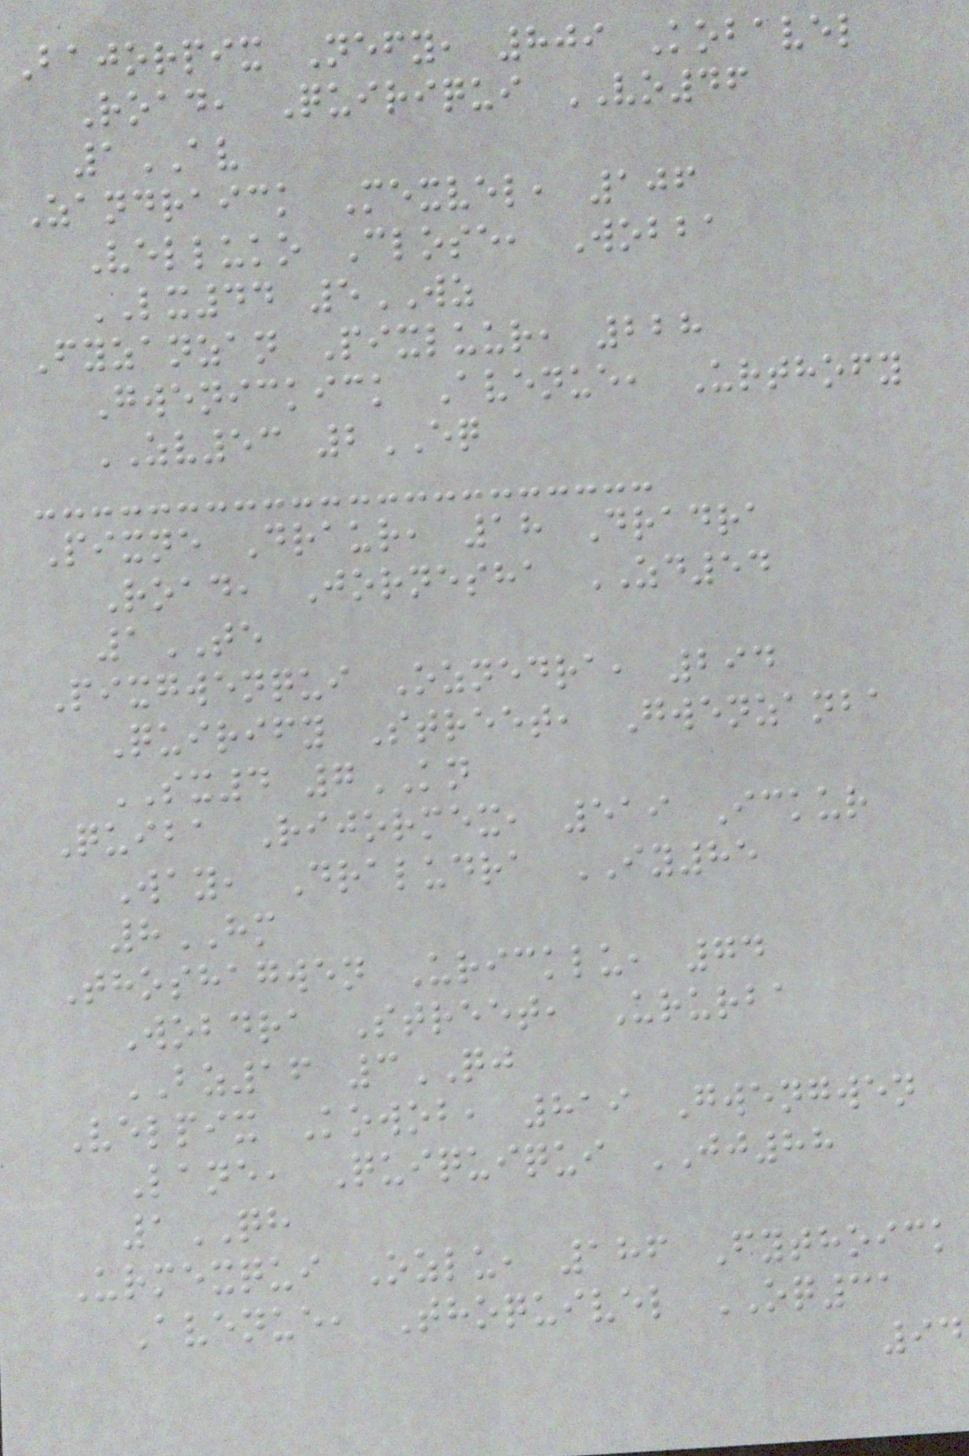Bajorpix Nefy, 809 Kobavel
Road, Quiriqui VO46
1AV
Zandraick Mexvel, 106
Velluko Close, Wobba
LX44 5WZ
Fyzanzan Pixluur, 228
Gwenickick Avenue, Urthofy
ZV53 2EQ
Pixne Draur, 18 Dradra
Road, Jornesha ZD54
1TE
Pixgwenqui Oznedra, 294
Quirify Street, Gwenzanba
SX4 7KN
Quiba Rijormex, 519 Ickur
Way, Draludra IY85
8HM
Thoshagwen Uricklu, 74
Wobdra Street, Ururba
BZ16 3QJ
Velpix Kowob, 819 Gwengwen
Lane, Quiquiqui JJ88
1QH
Urmexqui Ozlu, 186 Fythoick
Avenue, Thoquivel OQ31
94
